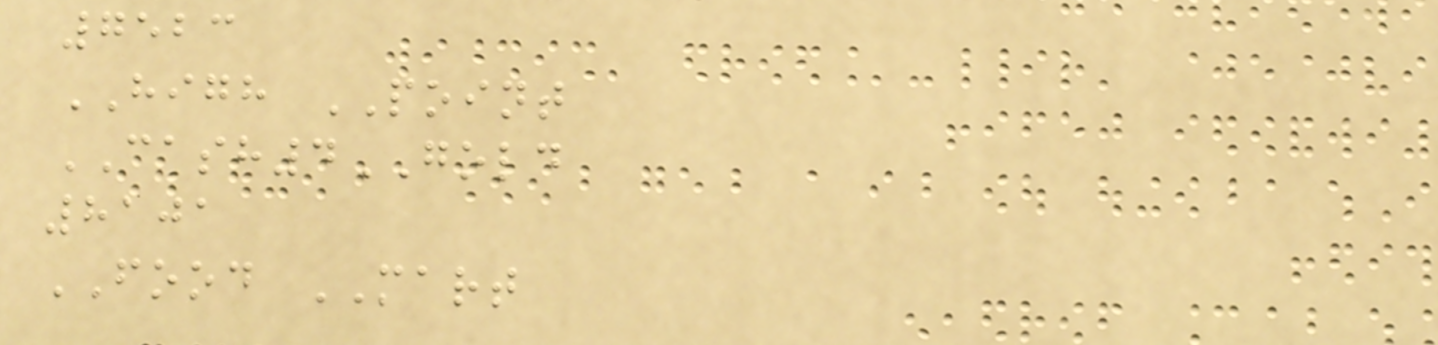7523
HIGH POINT
CASH4GOLD
8101
FOOD MART
